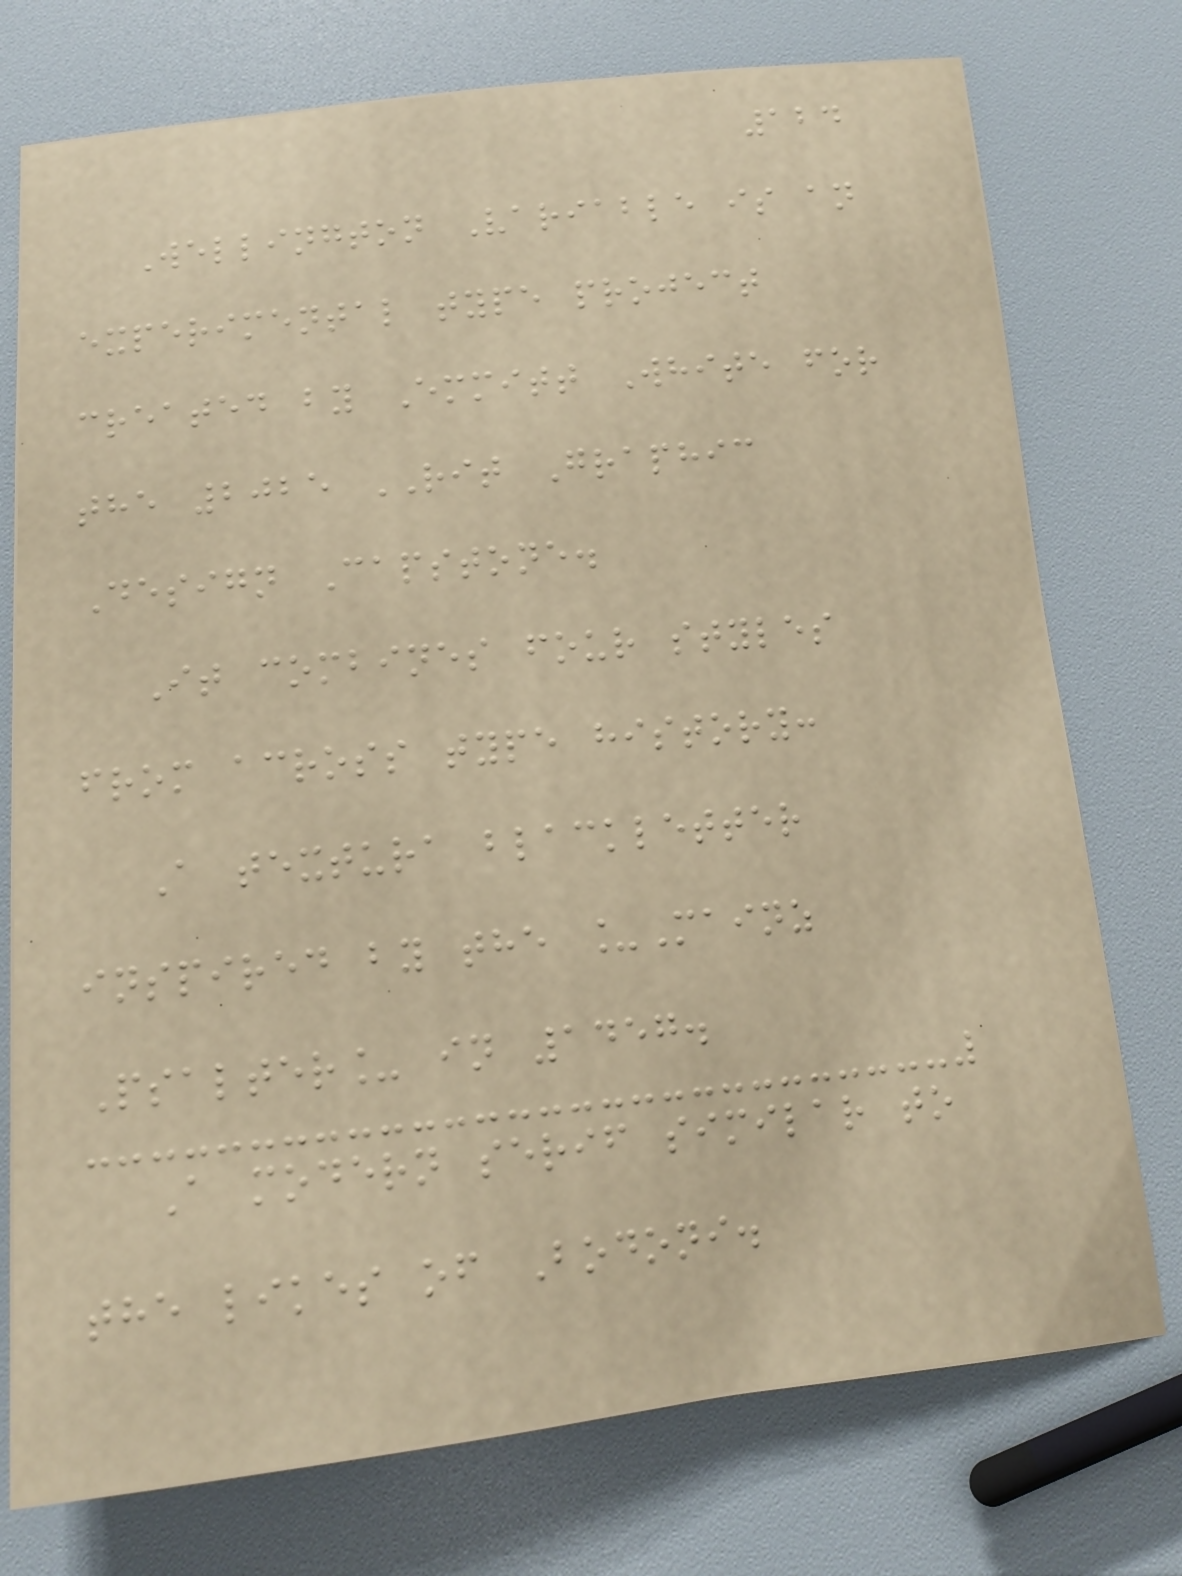124
Wellington Variable is an
experimental type project
created by Emmitt White for
the 2025 RIT Graphic
Design Capstone.
It combines four styles
from across type history:
A textura blackletter
inspired by the _Mainz
Psalter_ in 1457.
A modern serif similar to
the likes of Bodoni.
